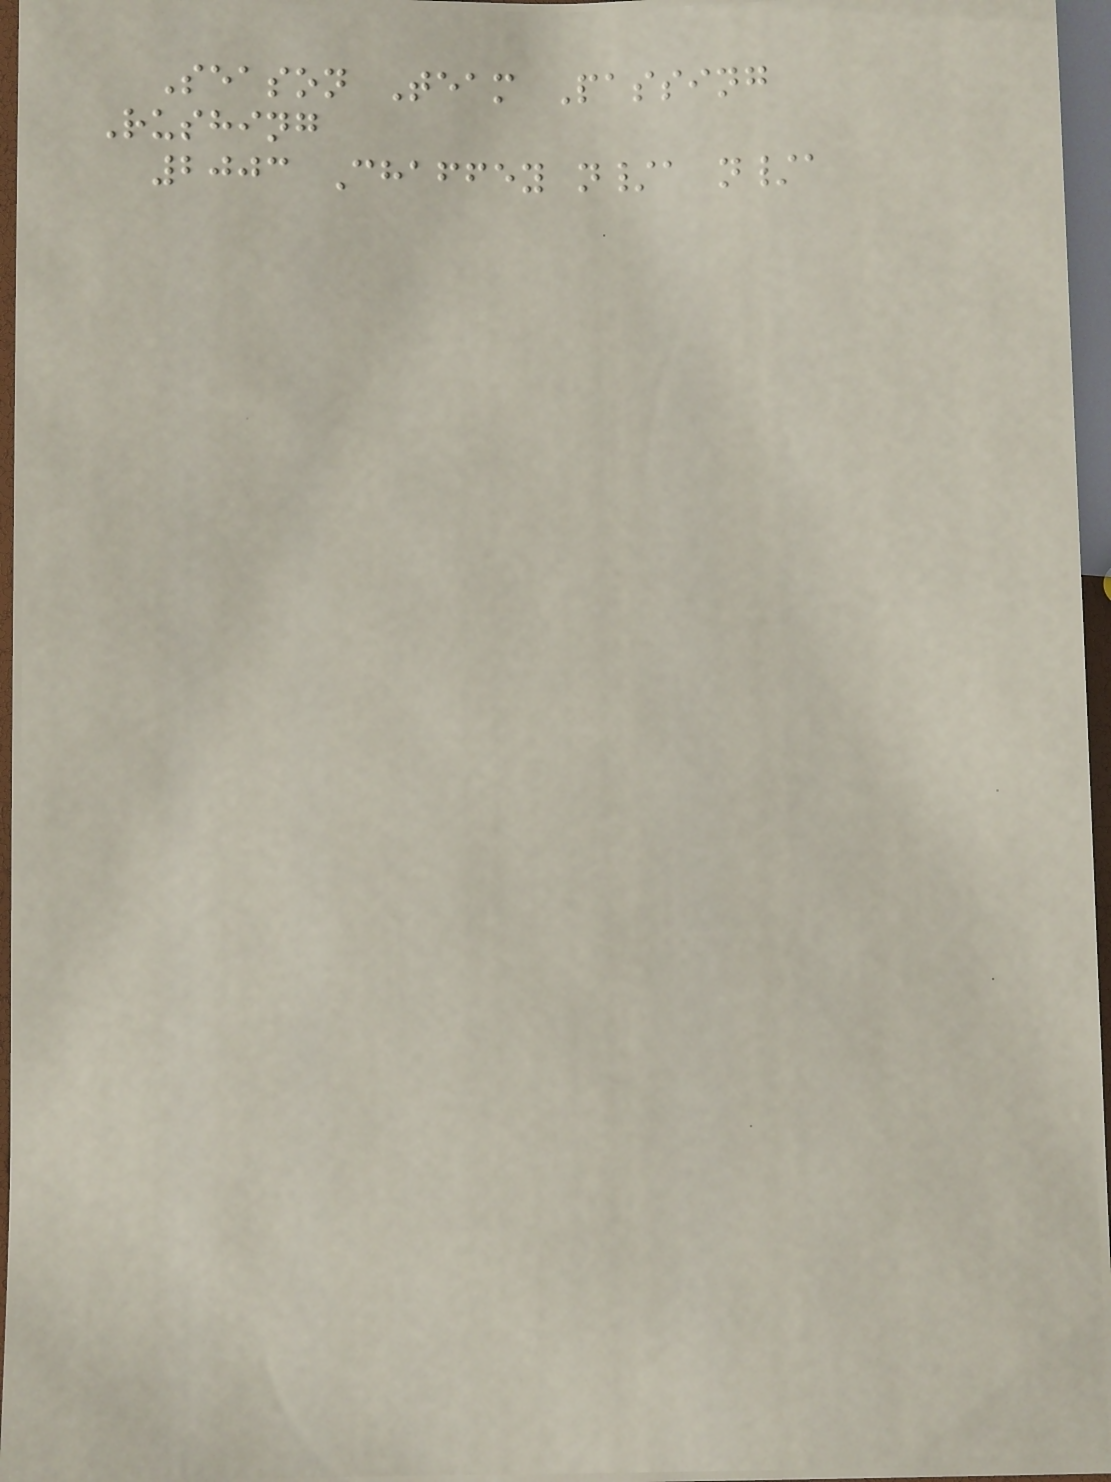Season Team Passing
Rushing
2003 Chaffey n/a n/a
